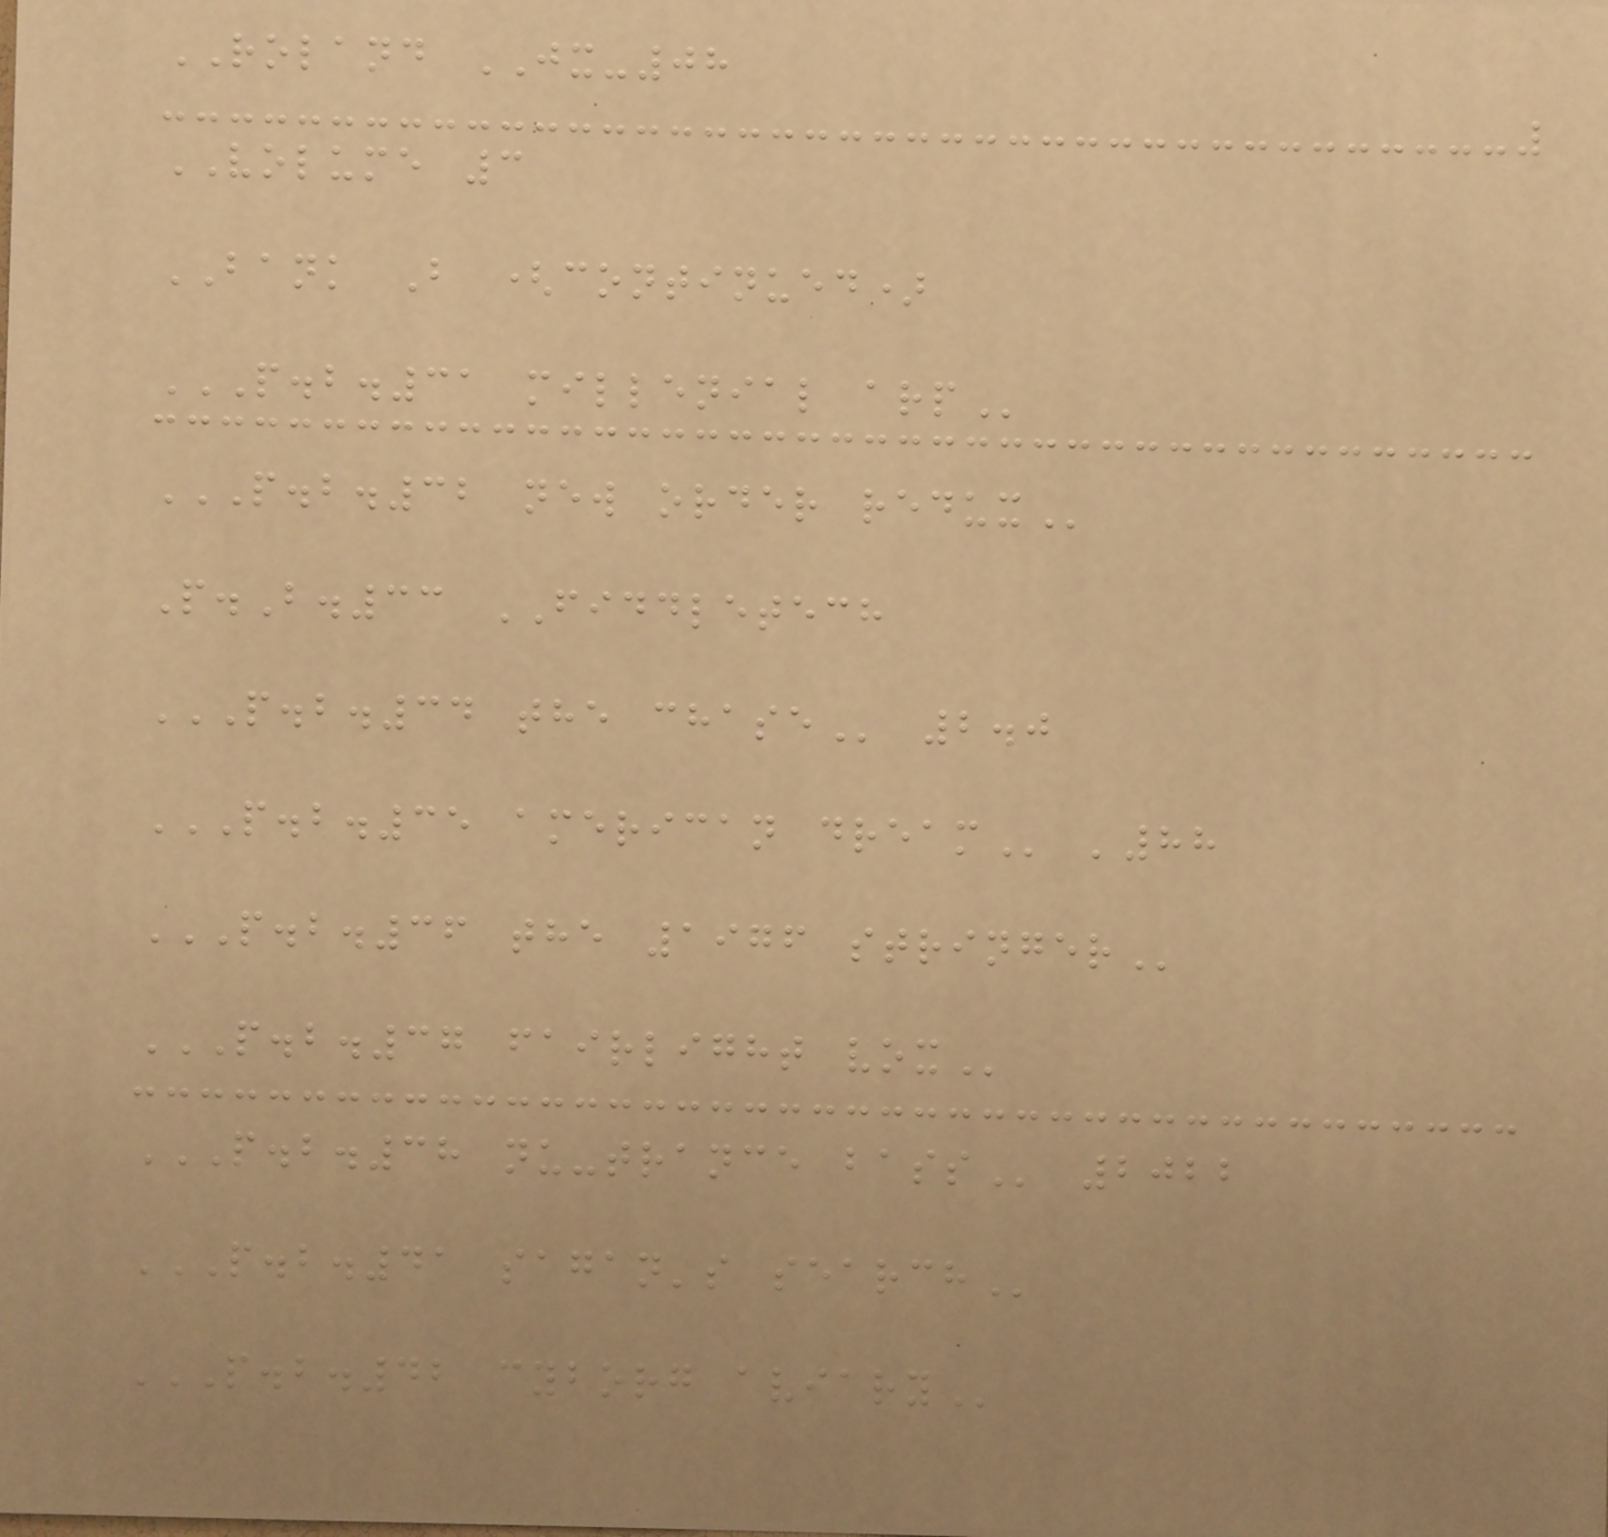ROLAND JX-08
VOLUME 3
BANK B (continued)
P.B.31 MILLENIAL ARP
P.B.32 NEW ORDER REDUX
P.B.33 FIDDLETECH
P.B.34 THE CHASE 2.0
P.B.35 AMERICAN DREAM '88
P.B.36 THE 1976 STRINGER
P.B.37 FAIRLIGHT VOX
P.B.38 NU-TRANCE BASS 2022
P.B.41 SAGAN'S SEARCH
P.B.42 CYBORG AVIARY
